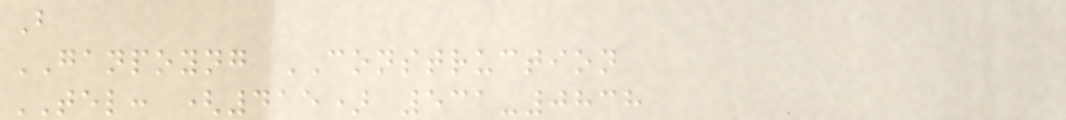B
GANPOYNG CONSTRUCTION
TEL: (415) 531-0838
